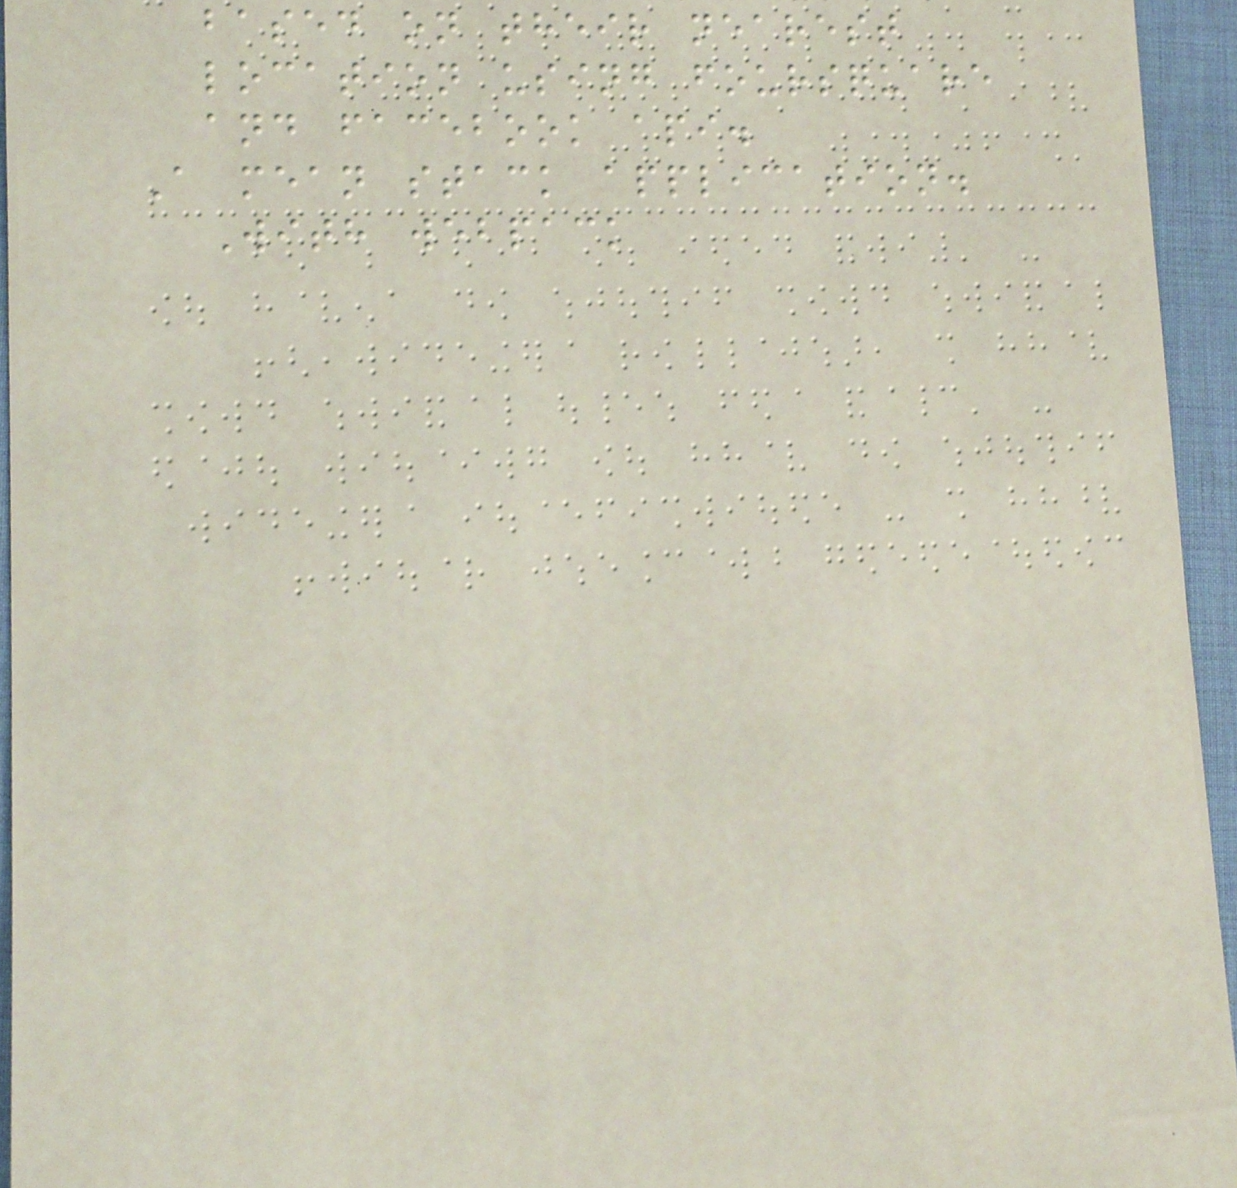based on their nearest
location using foursquare
and facebook api.
A mean stack application.
With webpack
